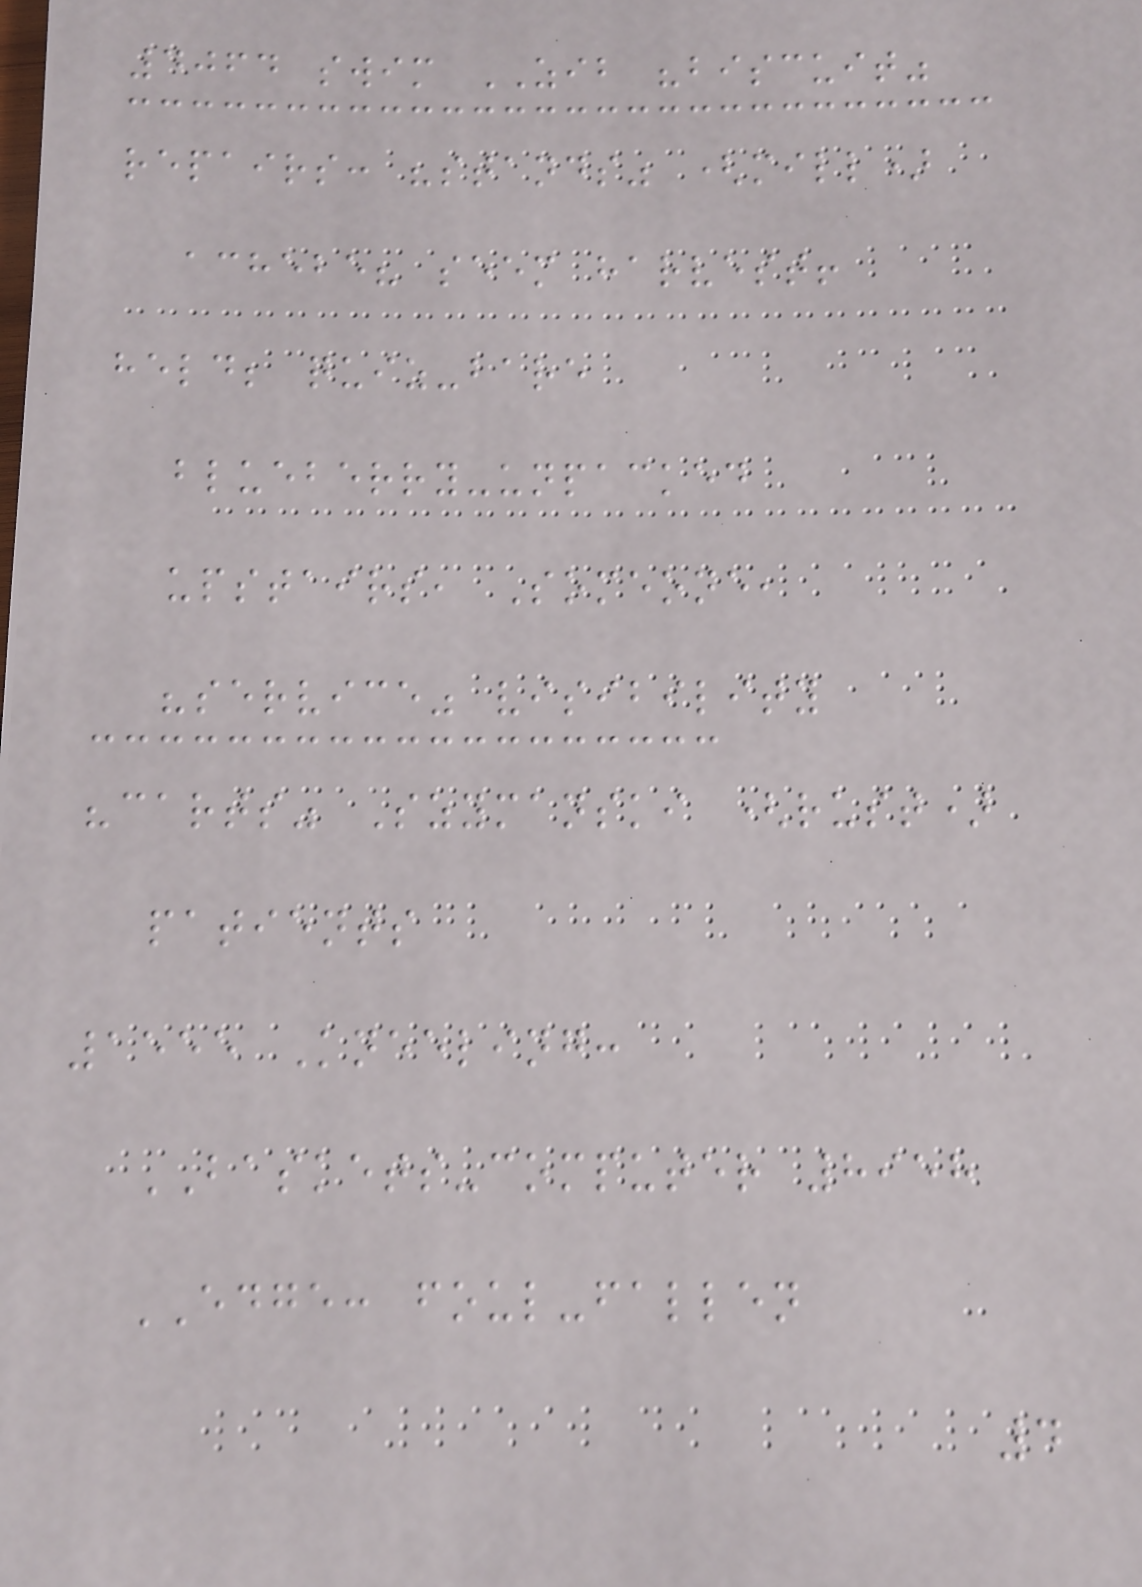4064 swim ZIB "biscuit"
repairs: "stands" (mill)
achebe? seem harvest!
held; quiz-bare
blueberry-unpacked
upstairs, Someone,
"service" visibility
"carts" Szymanski (rust)
patients
1555 Kneeling:
BASKETS-computer 8958
EDGE: foul-fallen
4
